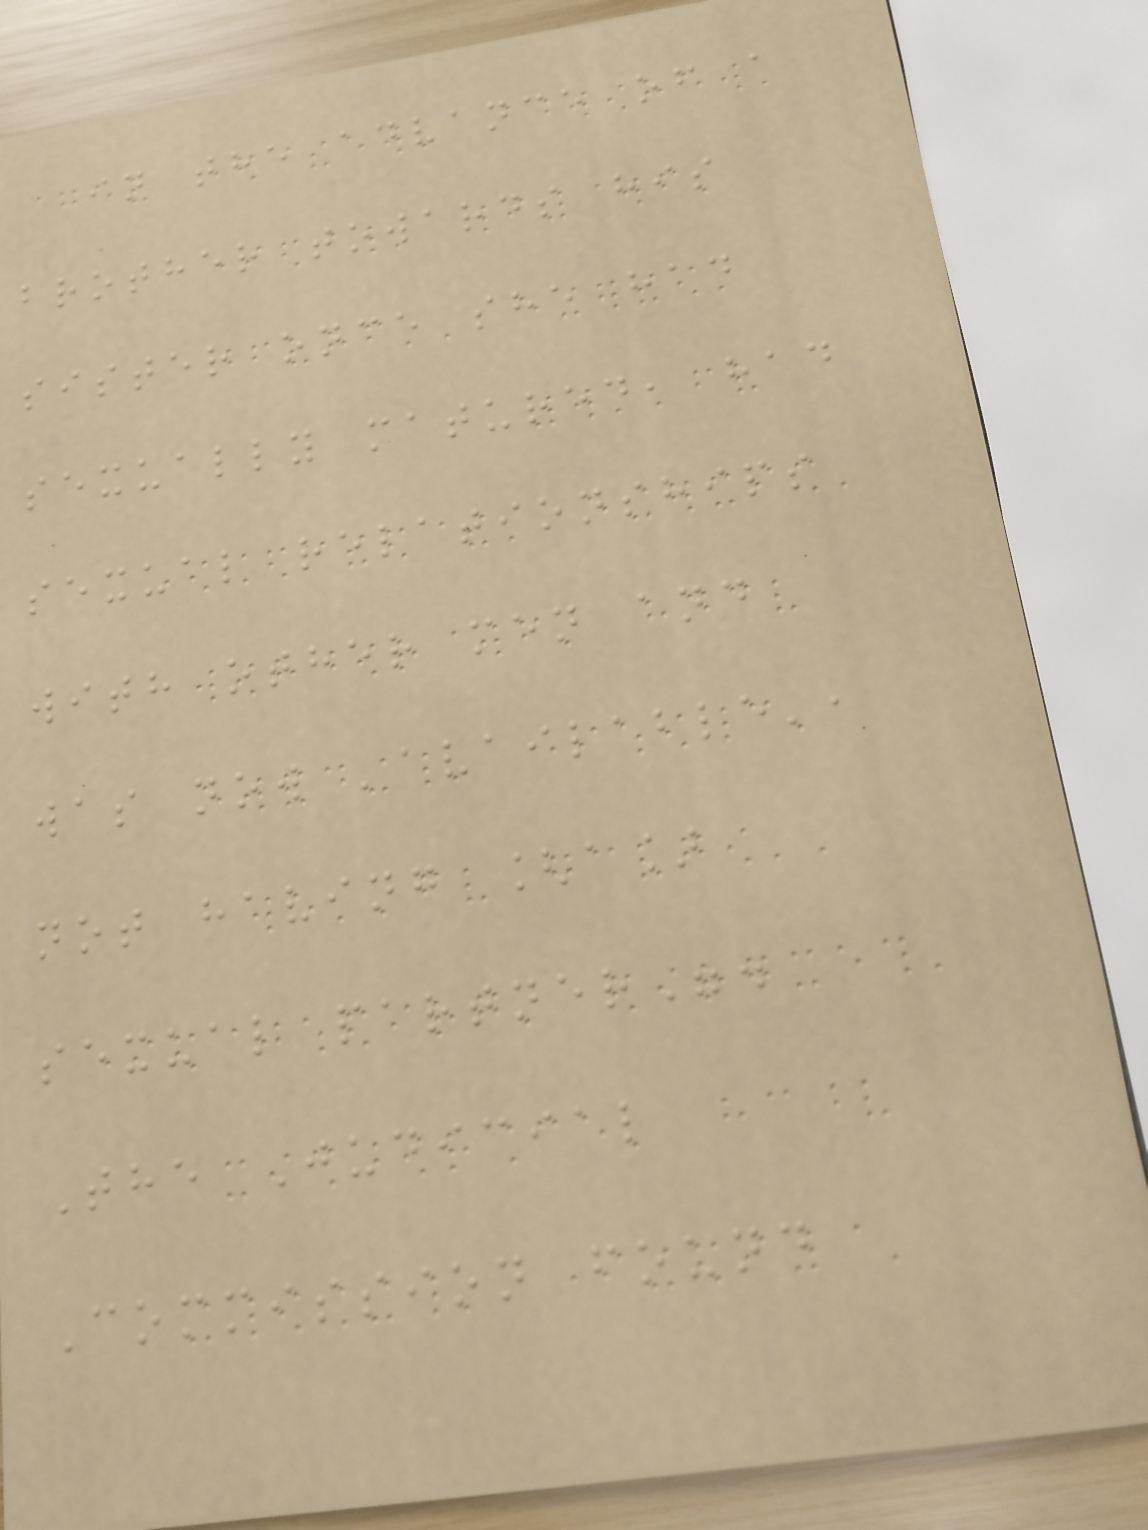in the advance of a
brother towards his
sister once she had
sexually matured, had
sexual relationships
with other men and
was now 'available',
not having [a]
sexual partner".
The Judicial
Commission found
